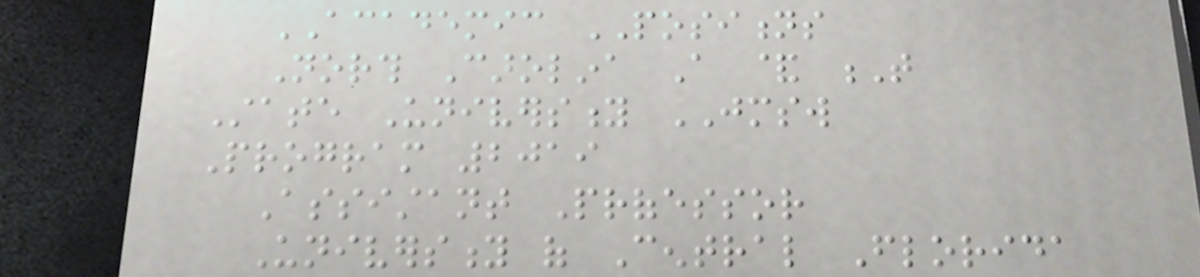ACADEMIC POSITIONS
North Carolina A & T
State University JMSW
Program 2019
Assistant Professor
University of Central Florida
